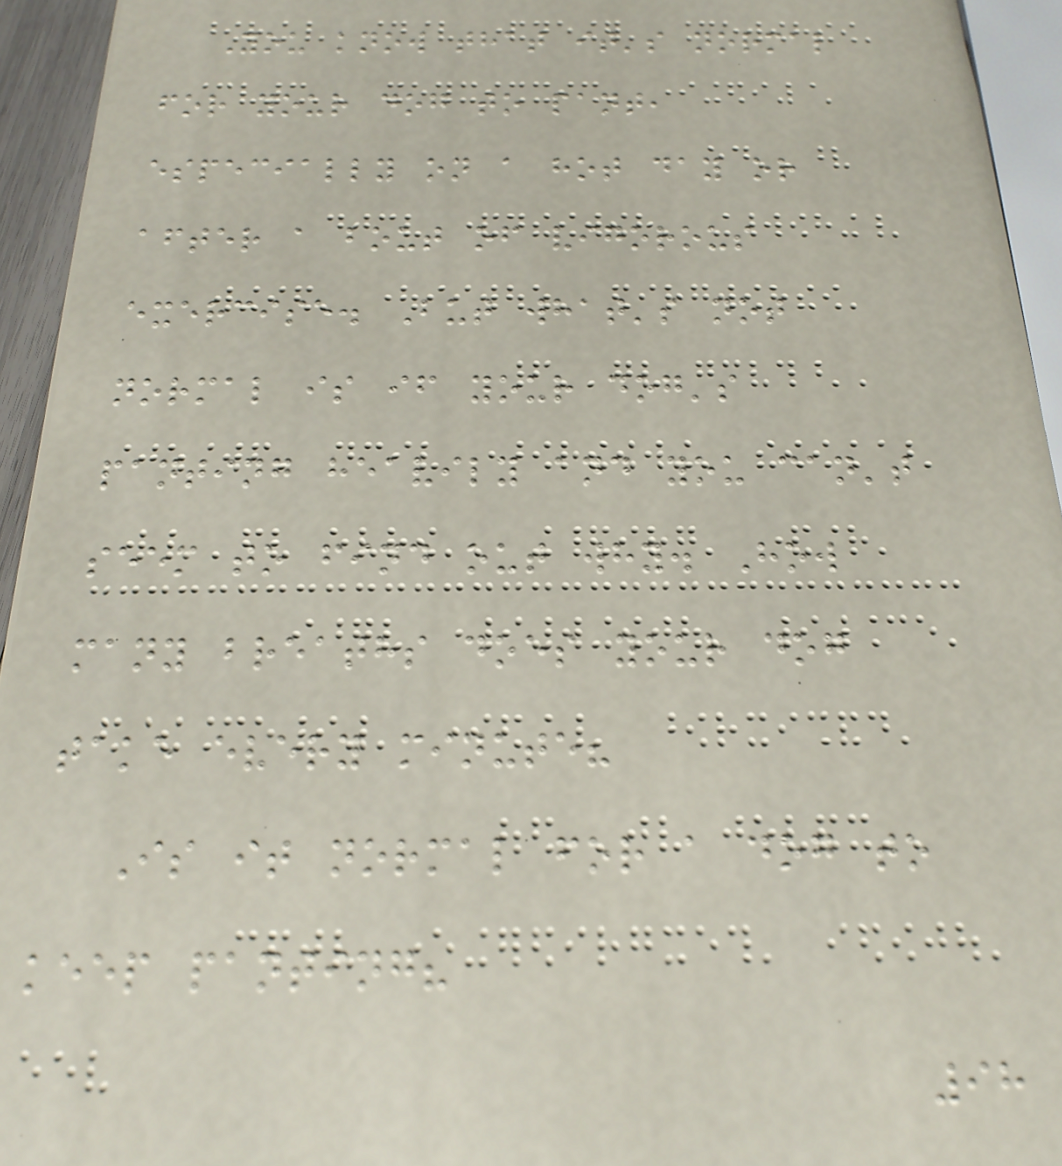You know that it's normal
for your dog to pant,
especially on a hot day or
after a bout of vigorous
exercise. But what's not
normal is if your dog's
panting heavily and you can't
seem to find out why. How
many breaths does your dog
take every minute?
Is it normal for a dog to
keep panting?
98
